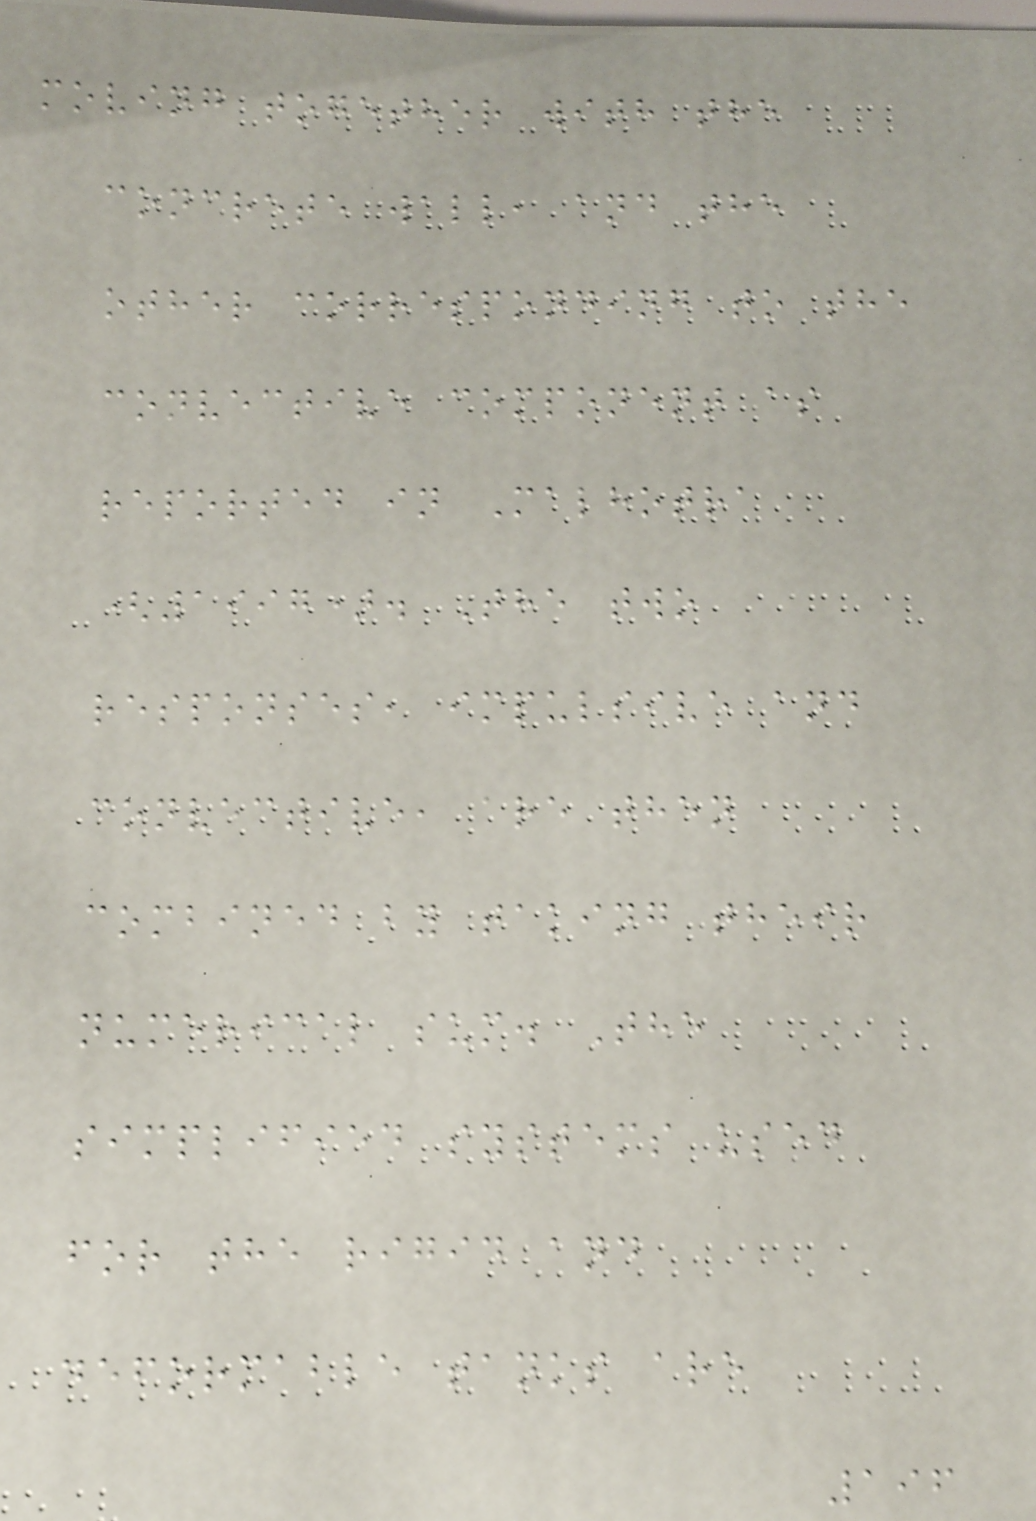moving together with the
concrete wall, and the
other corresponding to the
convective component as
reported in Malhotra
(1997). The two
responses, impulsive and
convective, are then
combined by taking their
numerical sum. The
simplified systems used
for the rigid and
deformable tanks are
196
